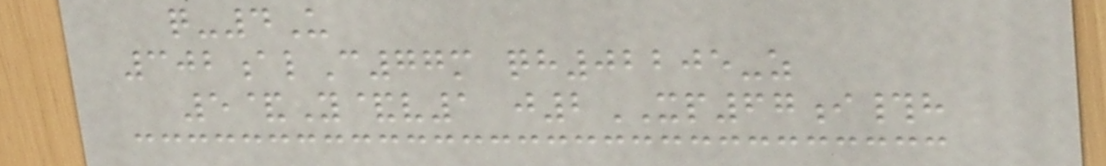q-4U
302alC77m qh02205-z
5&Y&v1 j2XP67i#h
